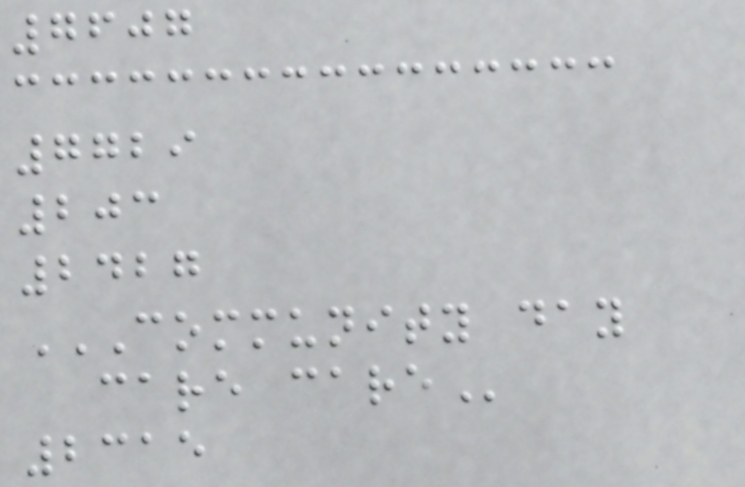7607
7729
203
2427
COMMUNITY DAY
CARE CARE
2315
